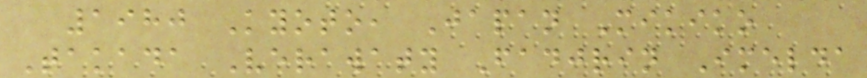1980 Kyoto, Japan Mikiko
Takada Verawaty Fadjrin Imelda
